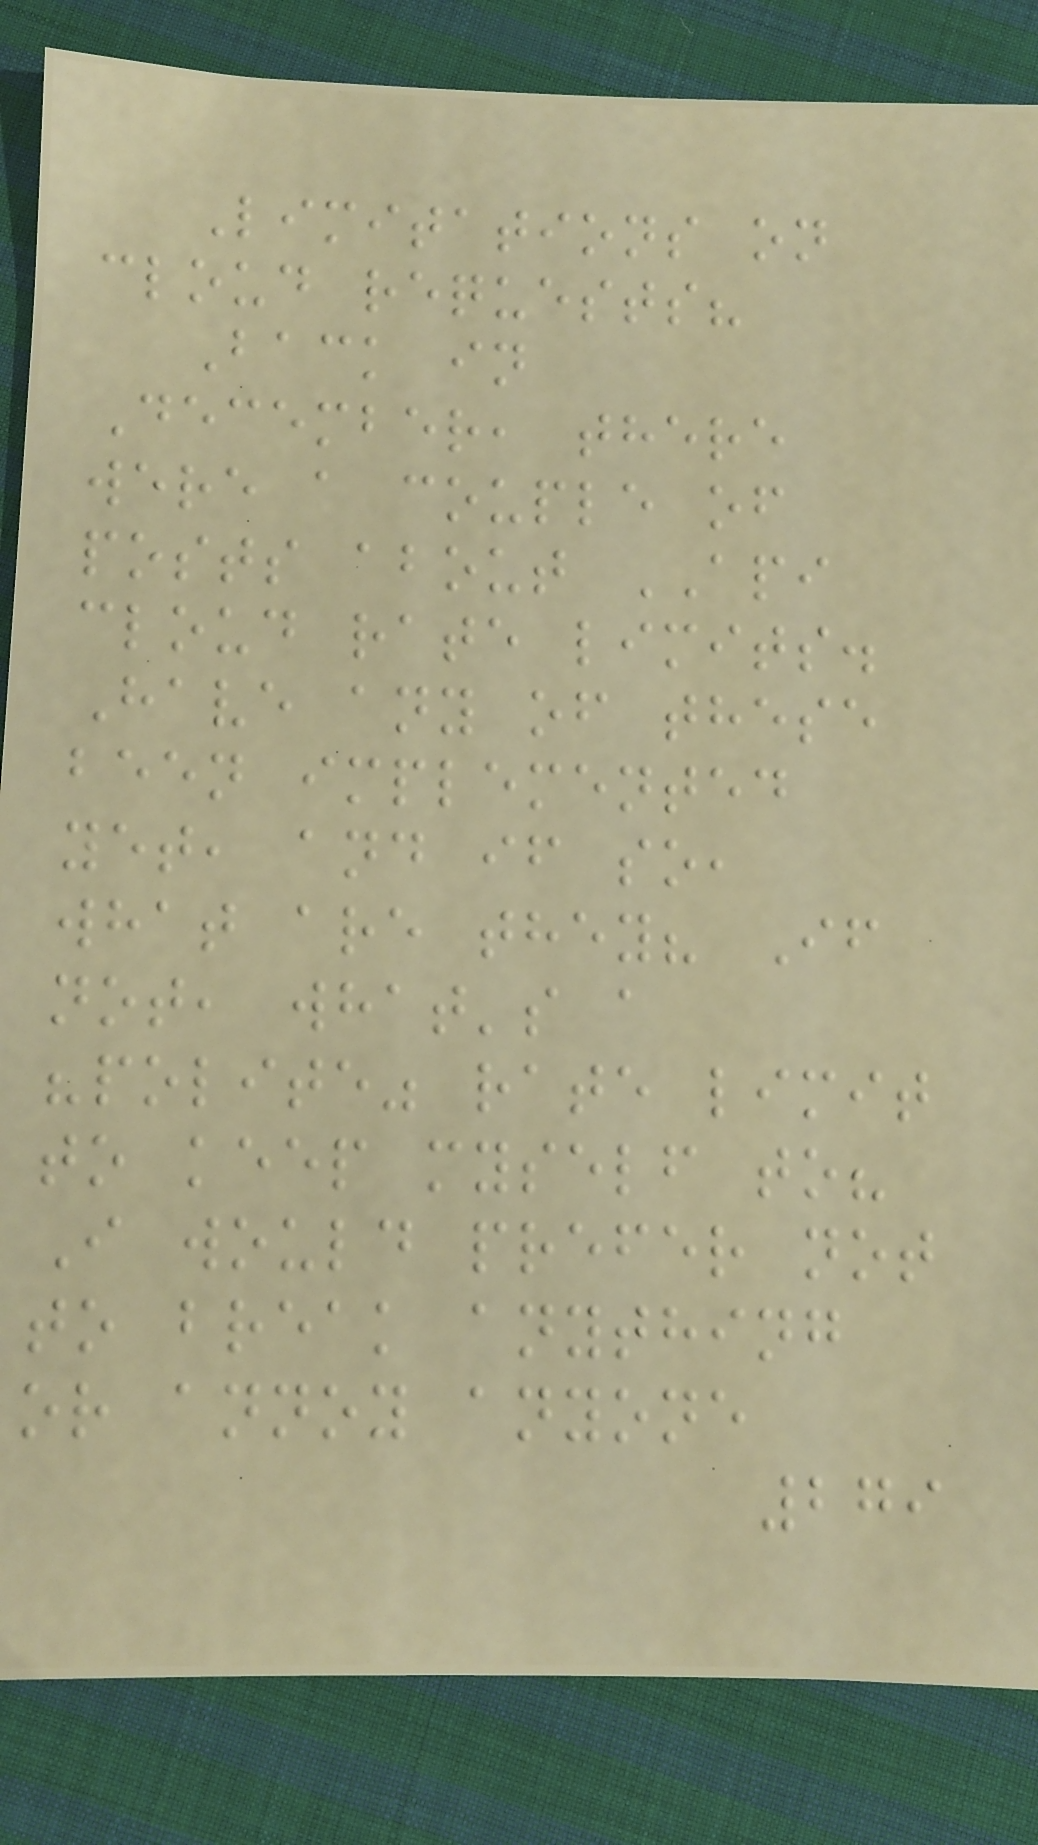Limitations on
cloud requests?
Back in
December, there
were a couple of
posts about API
cloud rate limits.
Have any of these
been implemented
yet, and if so,
what are they? If
not, what's a
"polite" rate limit
to keep myself to?
I would prefer not
to break anything
or annoy anyone
279
